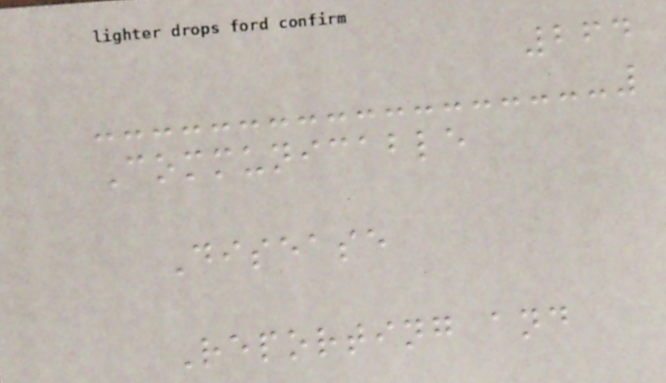264
Communicable
Disease
Reporting and
